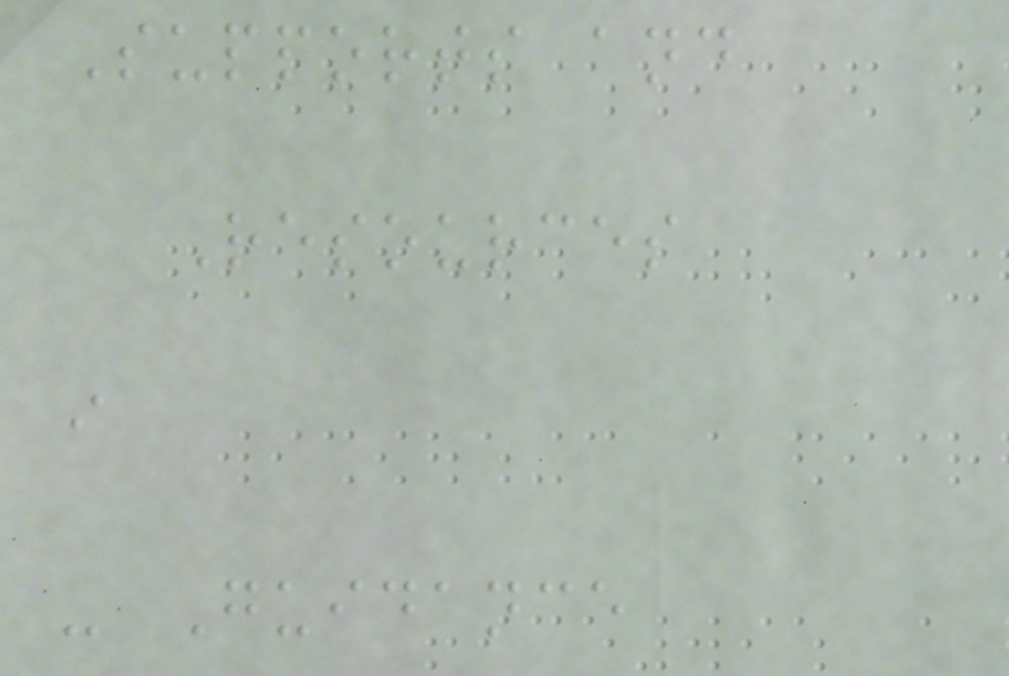Supports and
Resources
i
- Guidance
